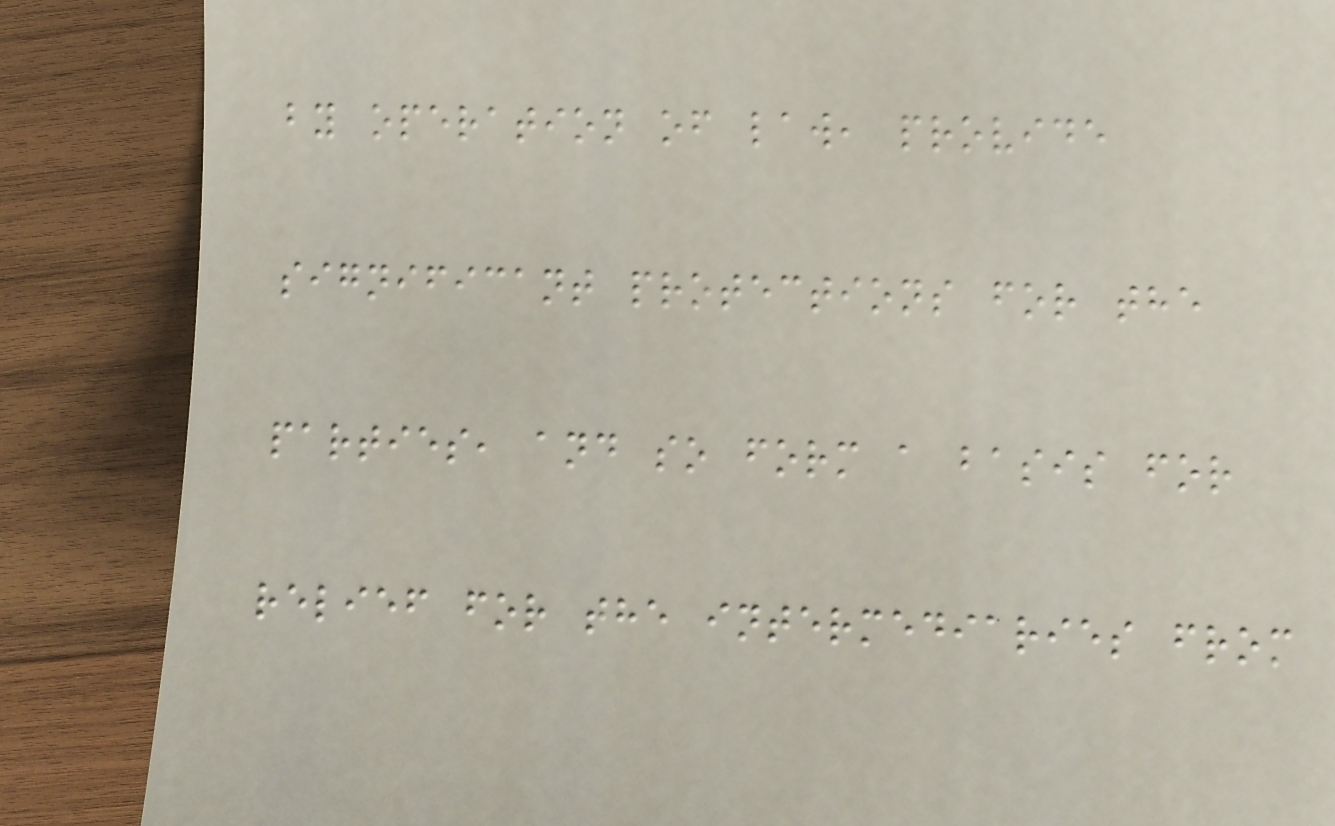by operation of law, provide
significant protections for the
parties, and so form a basis for
relief for the intermediaries from
